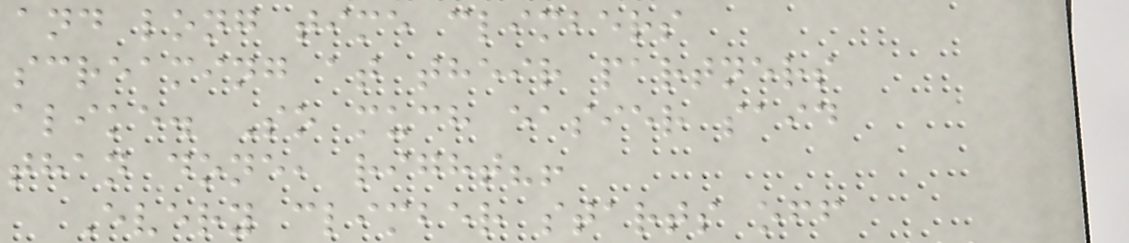and long time climbers
screaming at their partners
alike. So much easier said
than done, right?!
Every climber starts off
